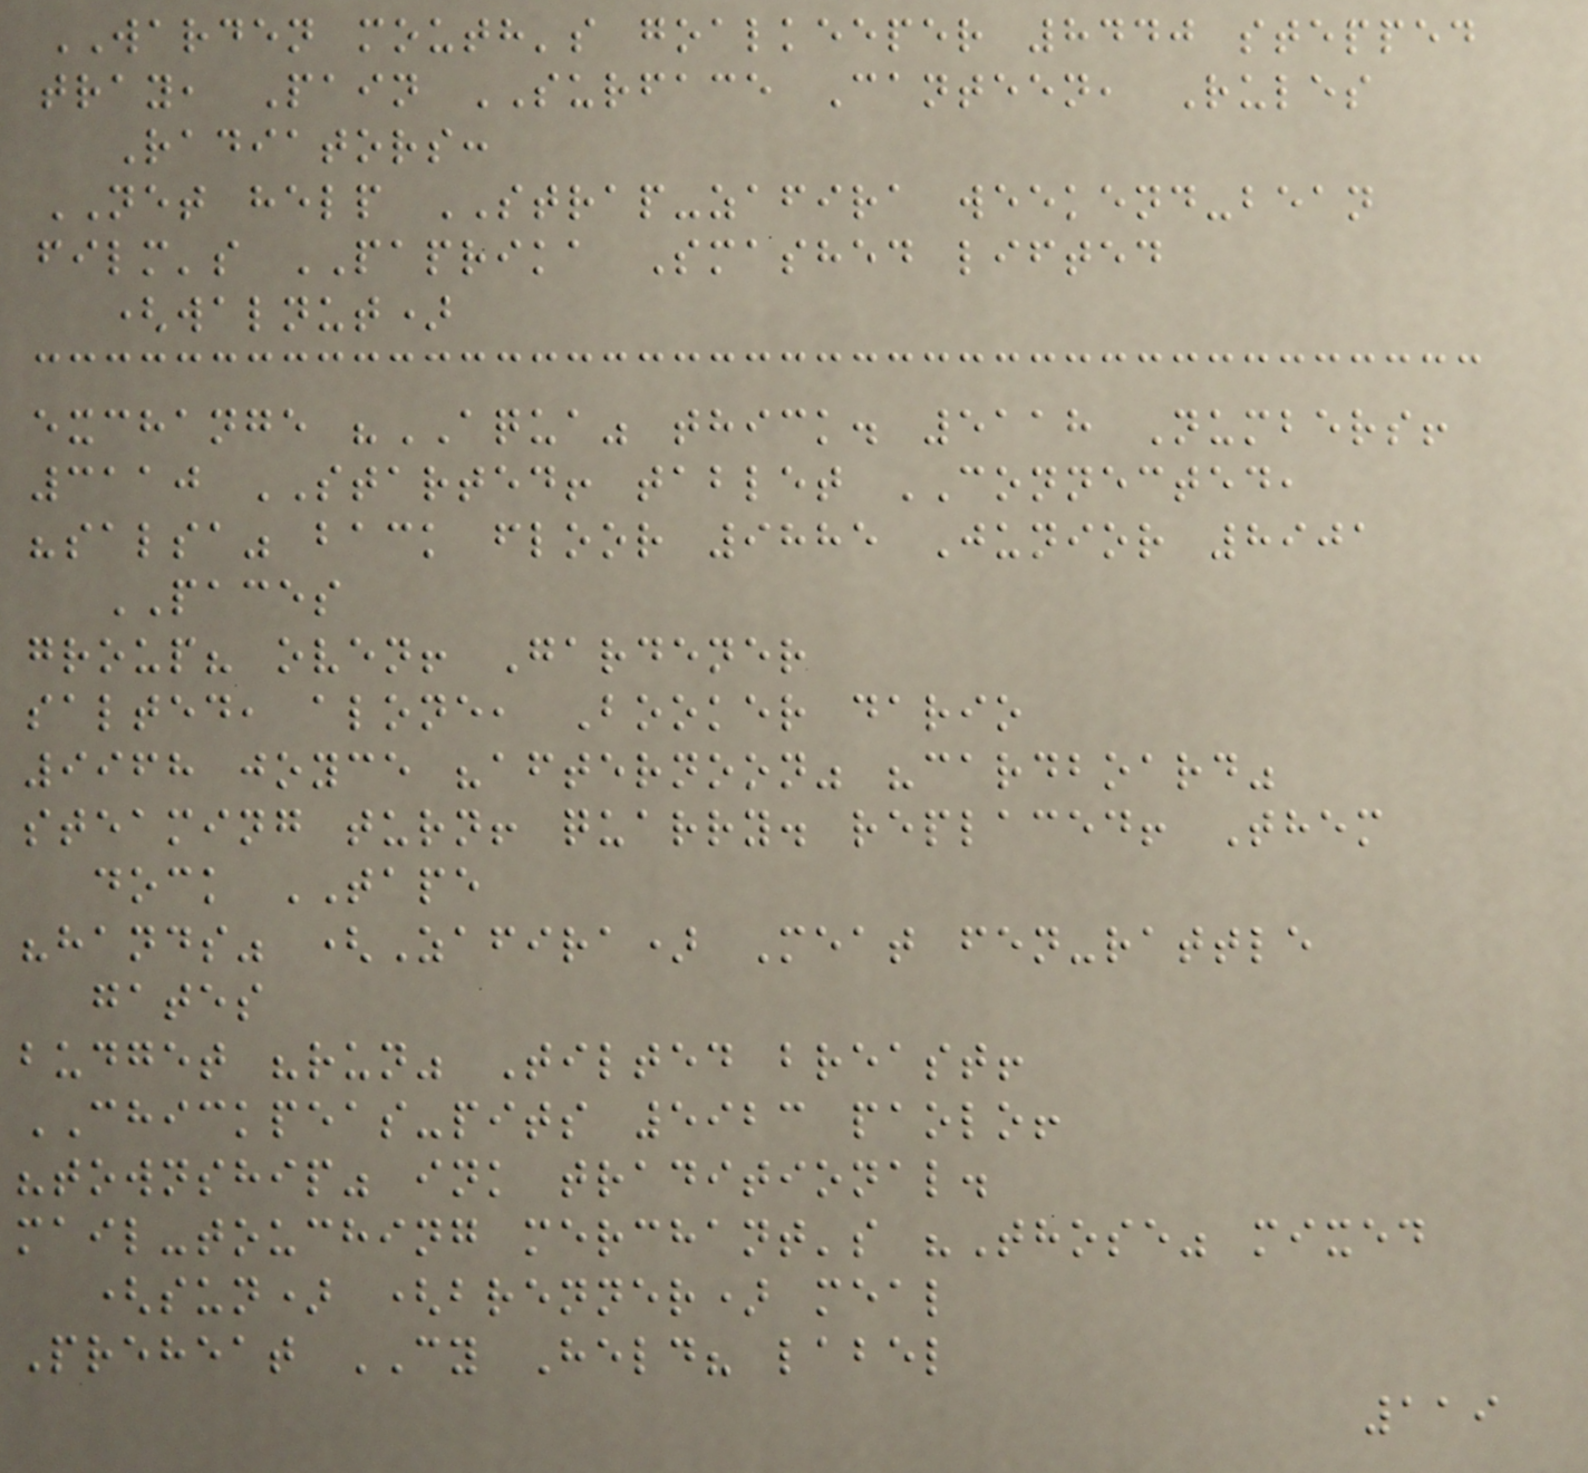WARDEN mouth's goalkeeper 8440 stepped
tray, Pain SURFACE Canteen, Rules
Radiators:
NET help STRAP-zafira weekend-bean
film's PAPRIKA Smashed lifted
(walnut)
exchange "AQUA" thick. 5118 Numbers!
3110 STARTED! tablet CONNECTED,
"salsa" back floor 9885 Junior 8901
PACES
group? oven! Gardener
salted, alone, Booker dario
9968 joyce "afternoon" "cardboard"
steaming turn! quarry. replaced! Them
dock TAPE
"hands" (Zafira) Meat fen-rattle
gates
budget "run" Tilted breast!
CHICKPEAS-pits 5923 paolo!
"township" ink traditional.
mail-touching merchant's "Those" mixed
(sun) (brenner) meal
Preheat CY Held? label
119
